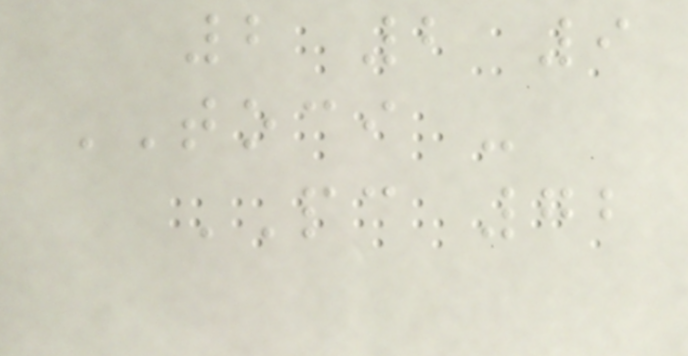2 2 9
TOCI -
PC 72
